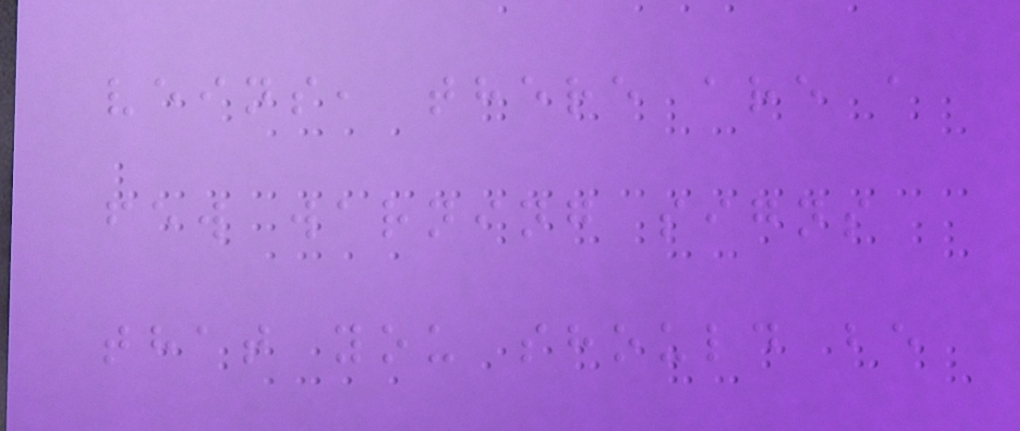veins, there are a
few warning signs
that you should be
